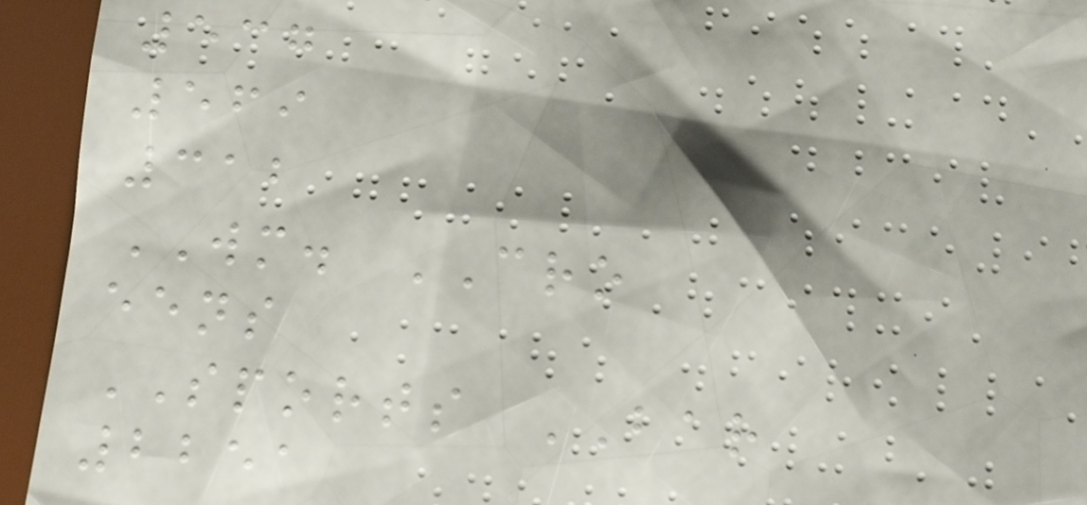537
569
312
WM. CRO
eens
SPORTS BAR
2251
